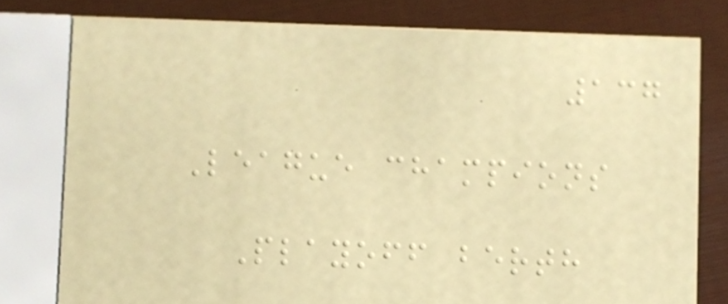137
League champions
Playoff berth
